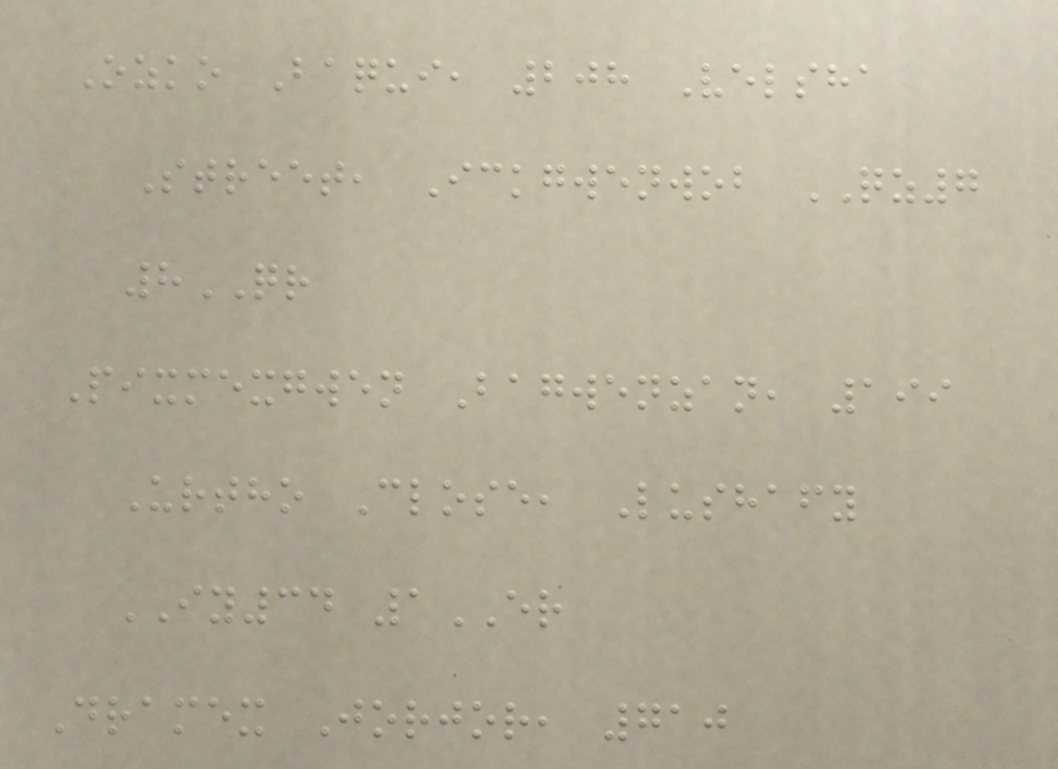Ozko Baqui, 208 Velsha
Street, Ickgwenwob QZ7
8QR
Pixmexgwen Bagwenzan, 199
Urtho Close, Lushafy
IY34 1ER
Dramex Jorjor, 710
